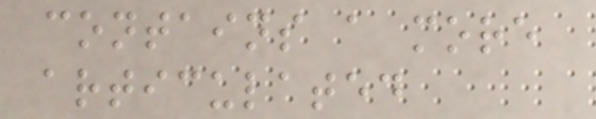contains a more
articulated
